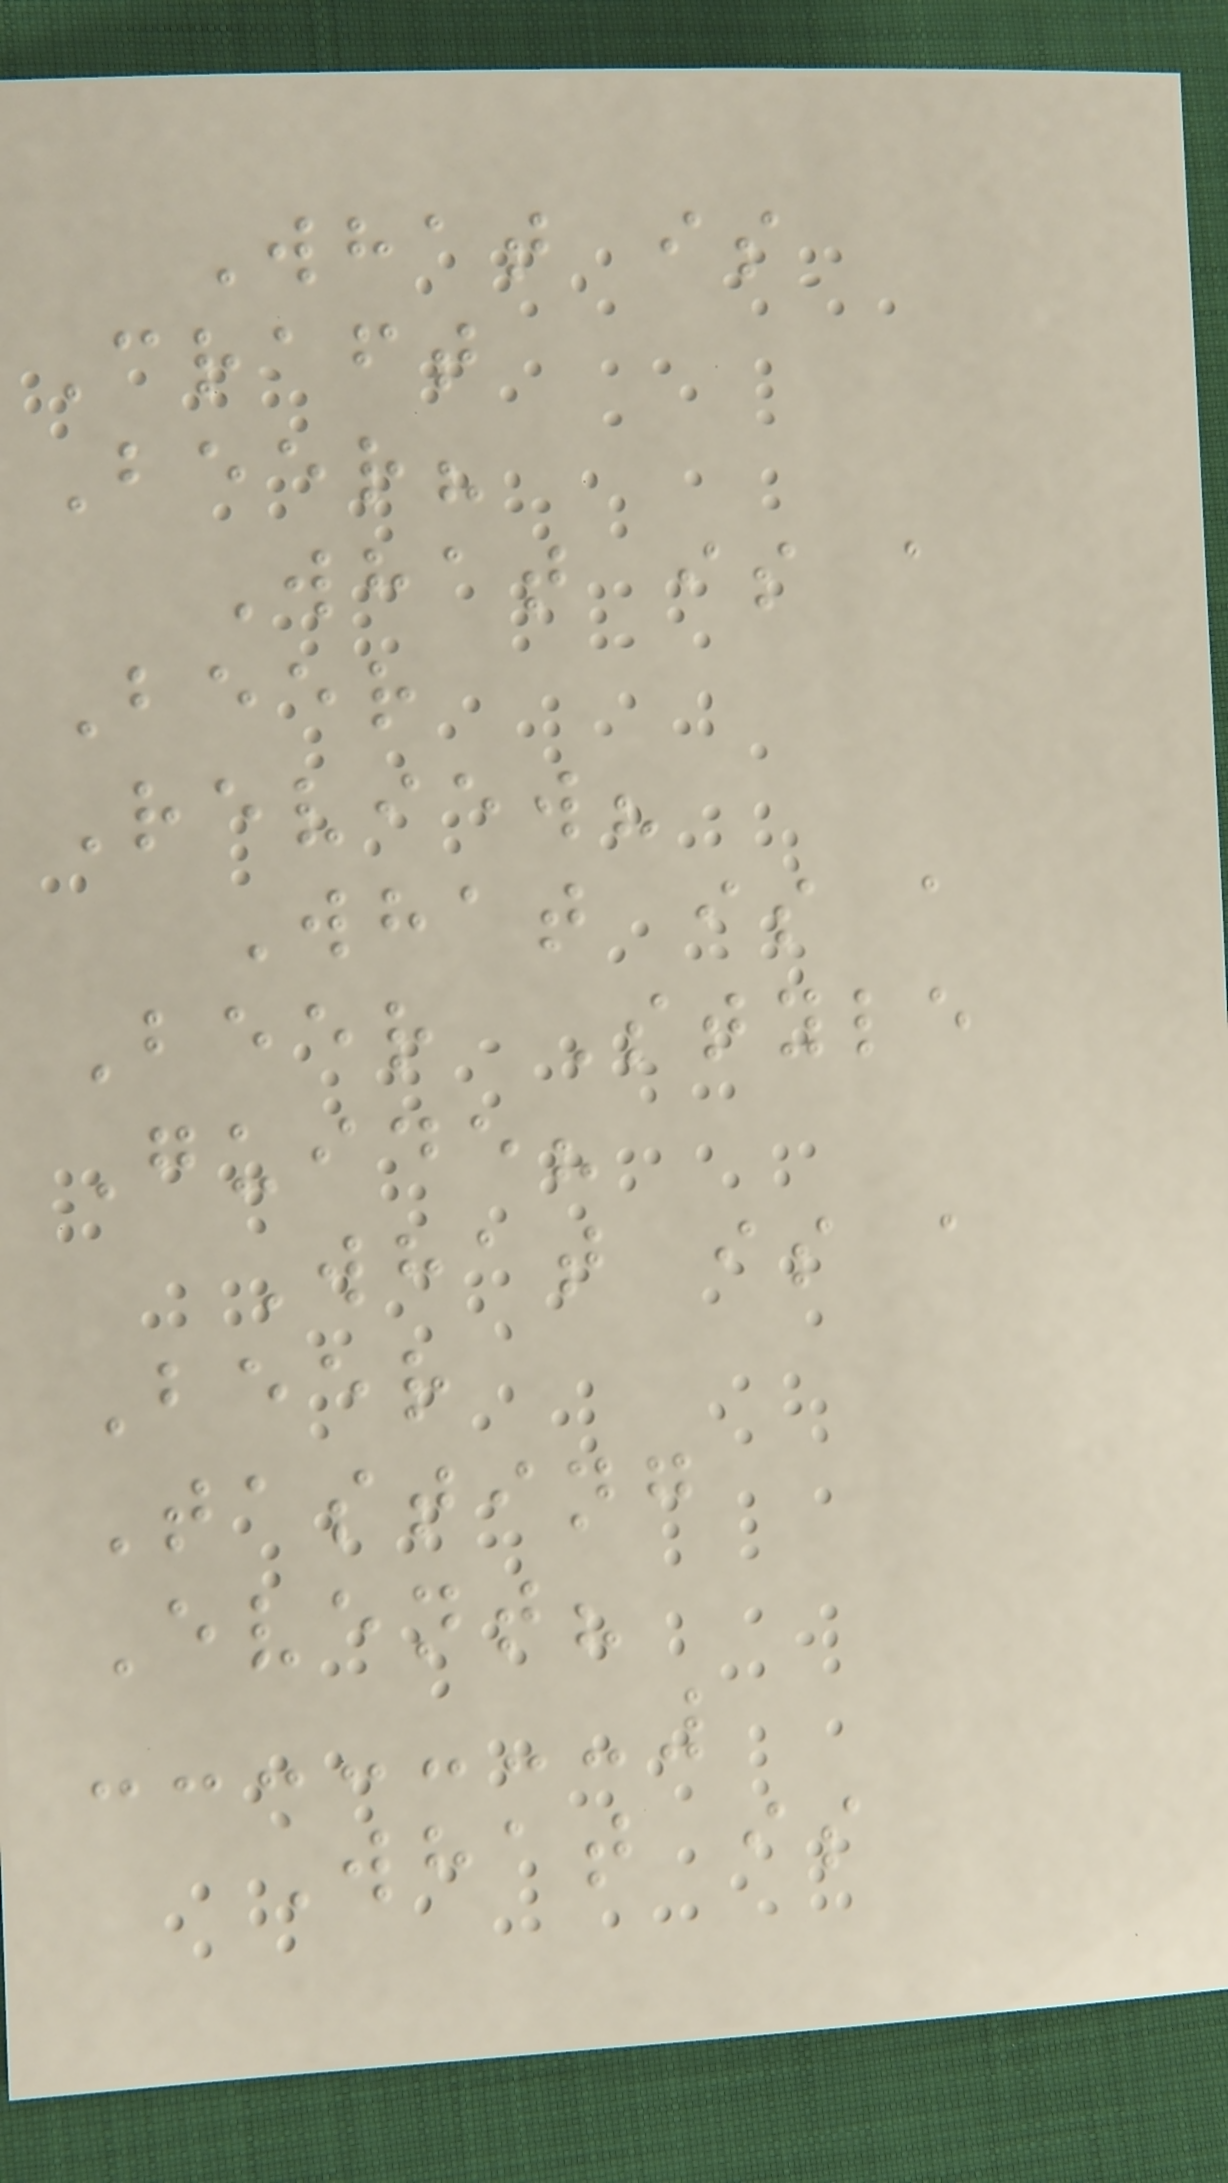What is
Craft
Beer?
What is a
Beer
Review?
What is a
Beer Style
Guide?
What is a
Beer
Tasting
Event?
What is
